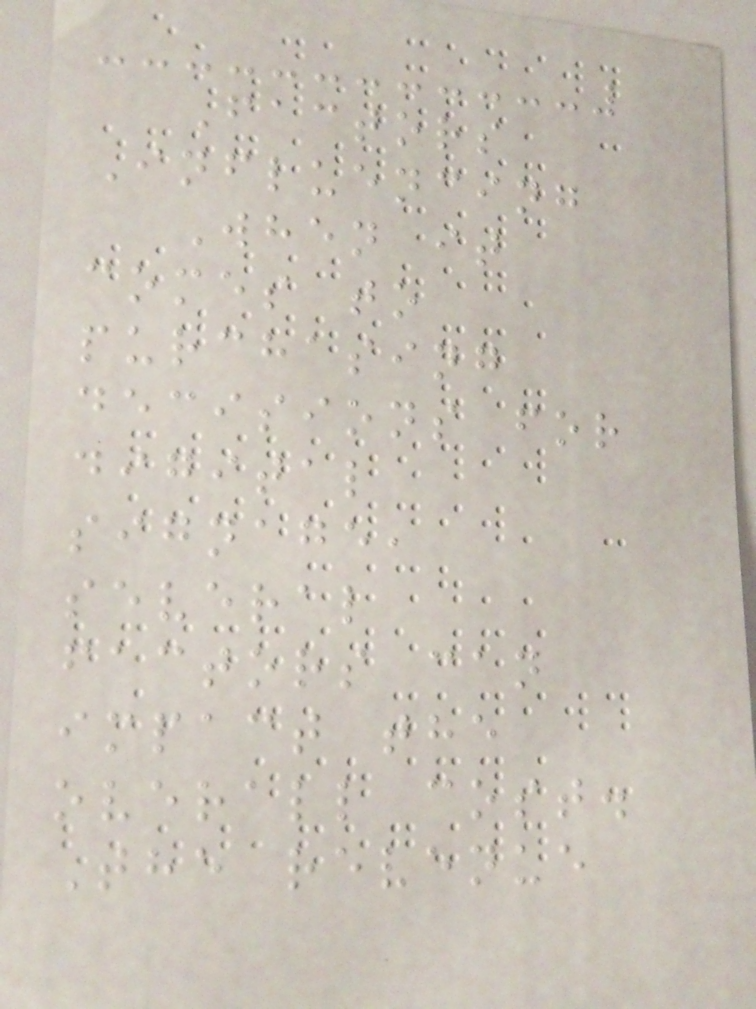Factors
Influencing
When it
comes to
purchasing
decisions for
digital
signage,
several
factors can
impact the
overall cost.
The revenue
